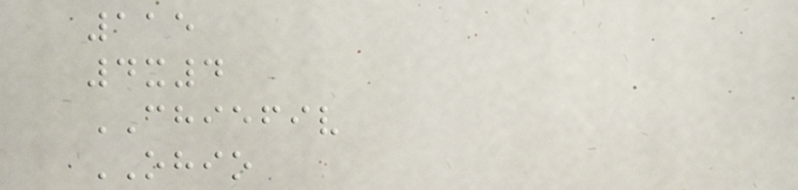115
4x4
CHIEFIV
OHIO
